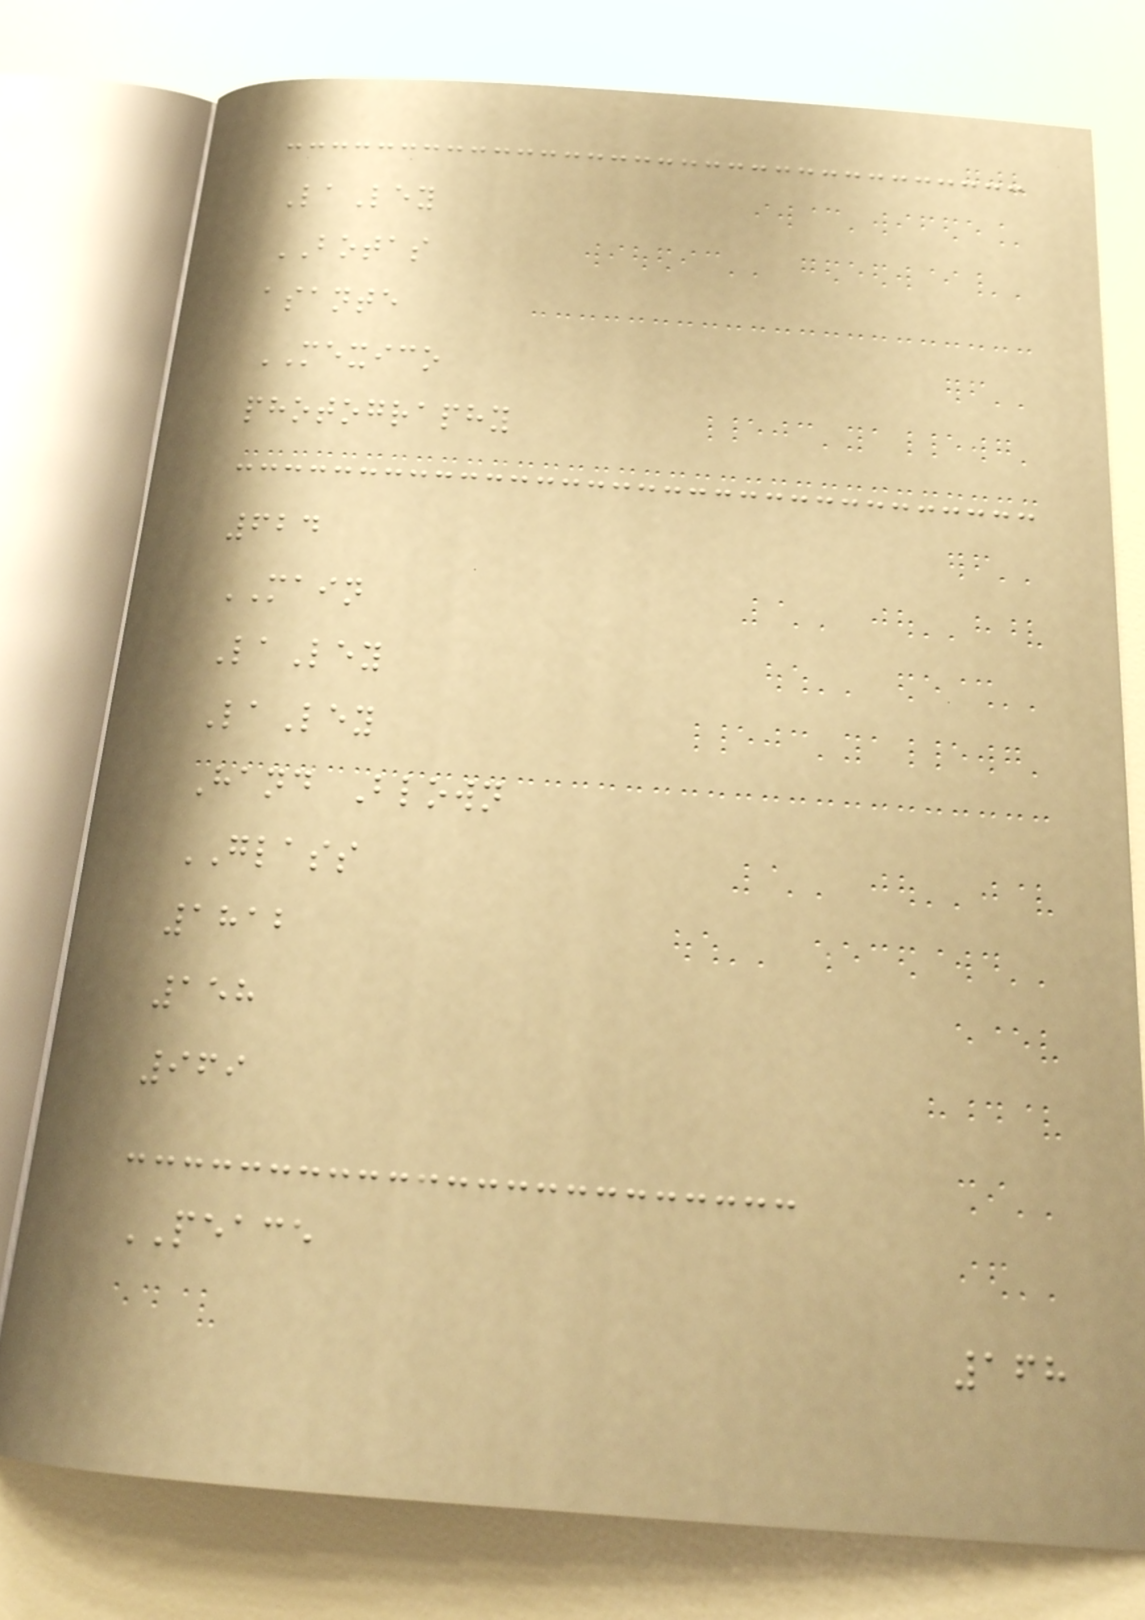LaLey
BOTAS
asante
MEXICO
photography
624
MAIN
LaLey
LaLey
Hand Blown
GLASS
1812
158
969
PEACE
168
